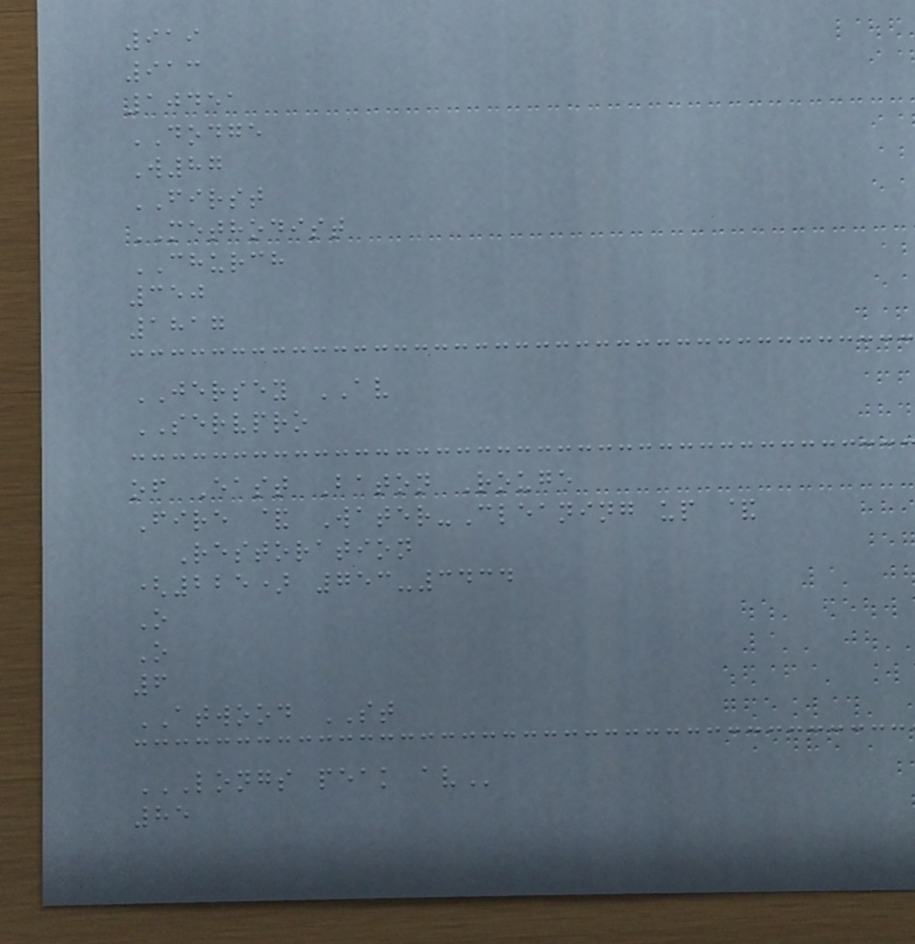919
913
10451
DODGE
W87
FIRST
METHODIST
CHURCH
350
1817
JERSEY AV
SERVPRO
of East Baton Rouge
Fire & Water-Cleaning up &
Restoration
(225) 753-3434
O
O
6
ATWOOD ST
LONGS PEAK AV
85
